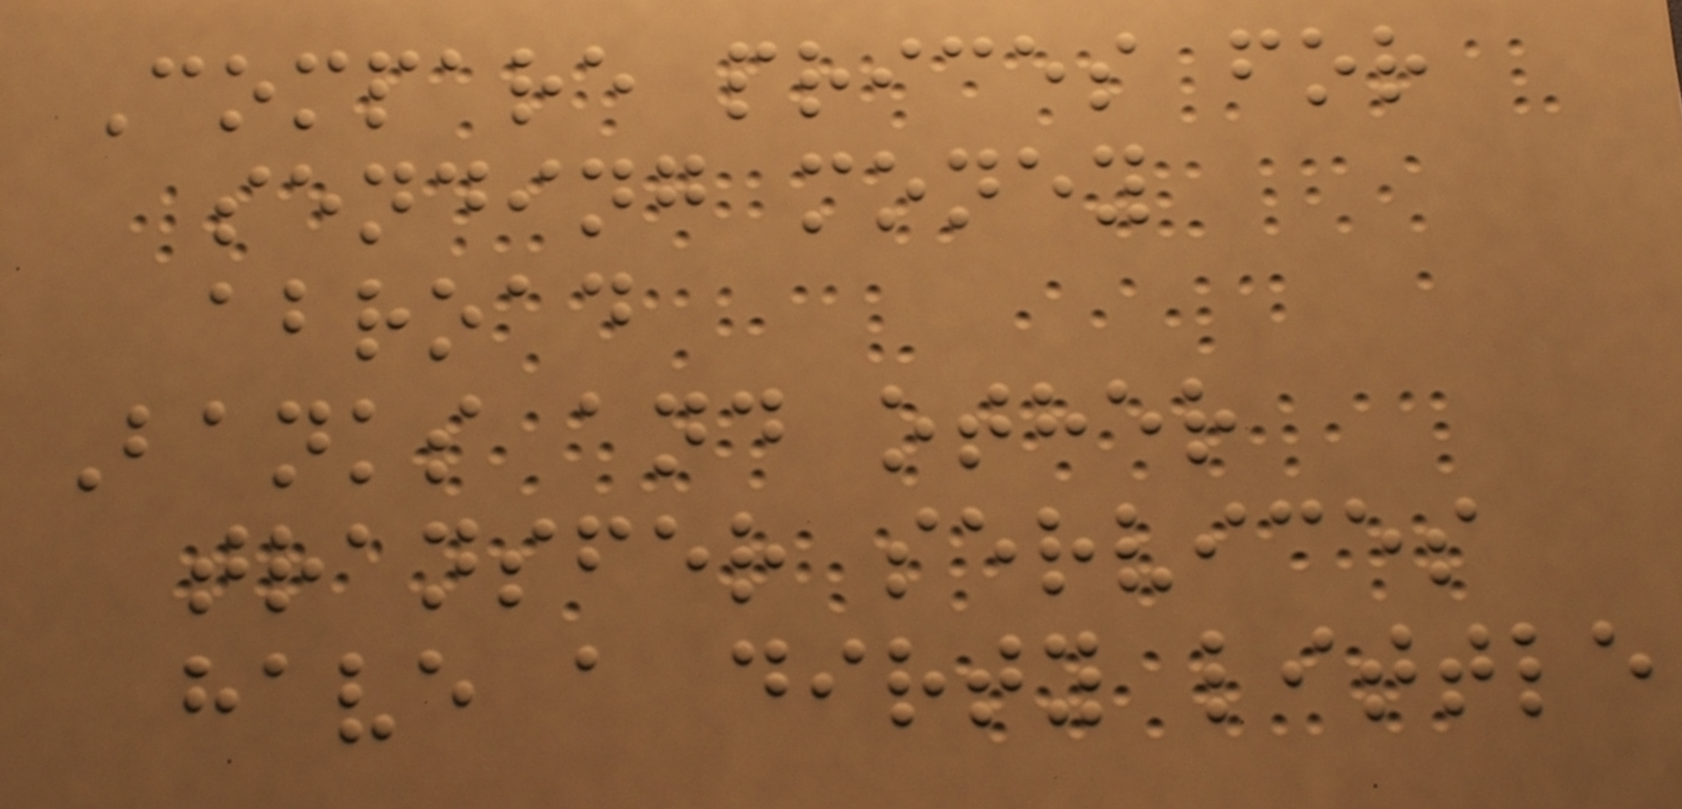Compare prices for
sending money
abroad
Banks and other
transfer services
have a dirty little
